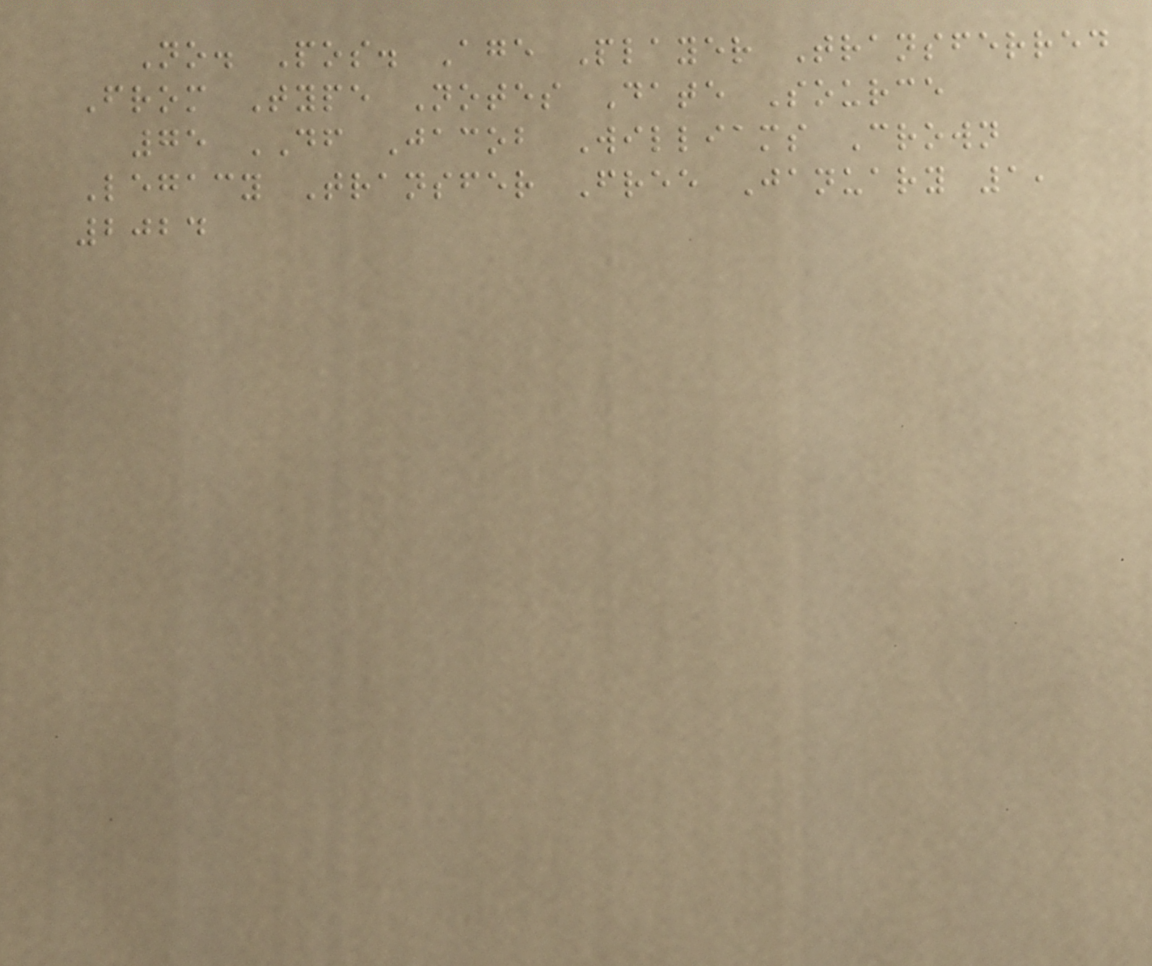No. Pos. Age Player Transferred
From Type Notes Date Source
75 DF Jacob Williams Crown
Legacy Transfer Free January 1,
2024
